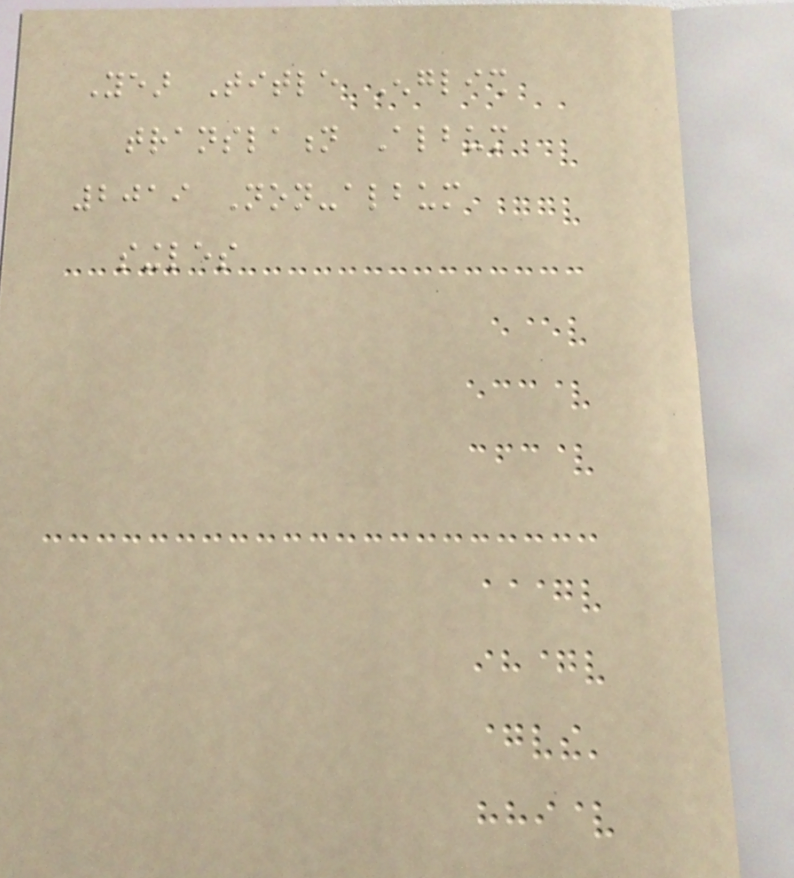Year Title English
translation Album
2019 Non-album
singles
